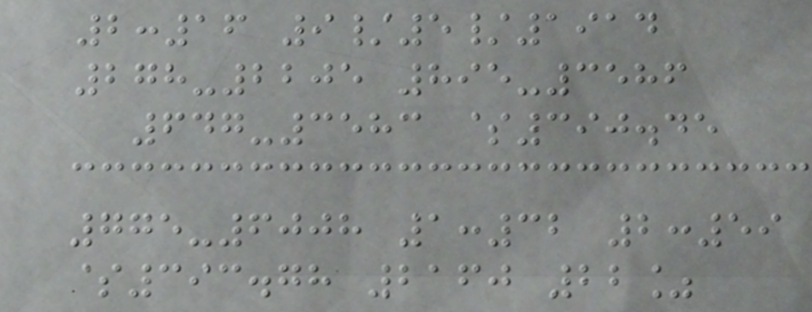2:16 9/5/1914
278-2205 895-3586
647-3583 $390.45
775-6008 1:32 2:59
$393.78 2160 22%
